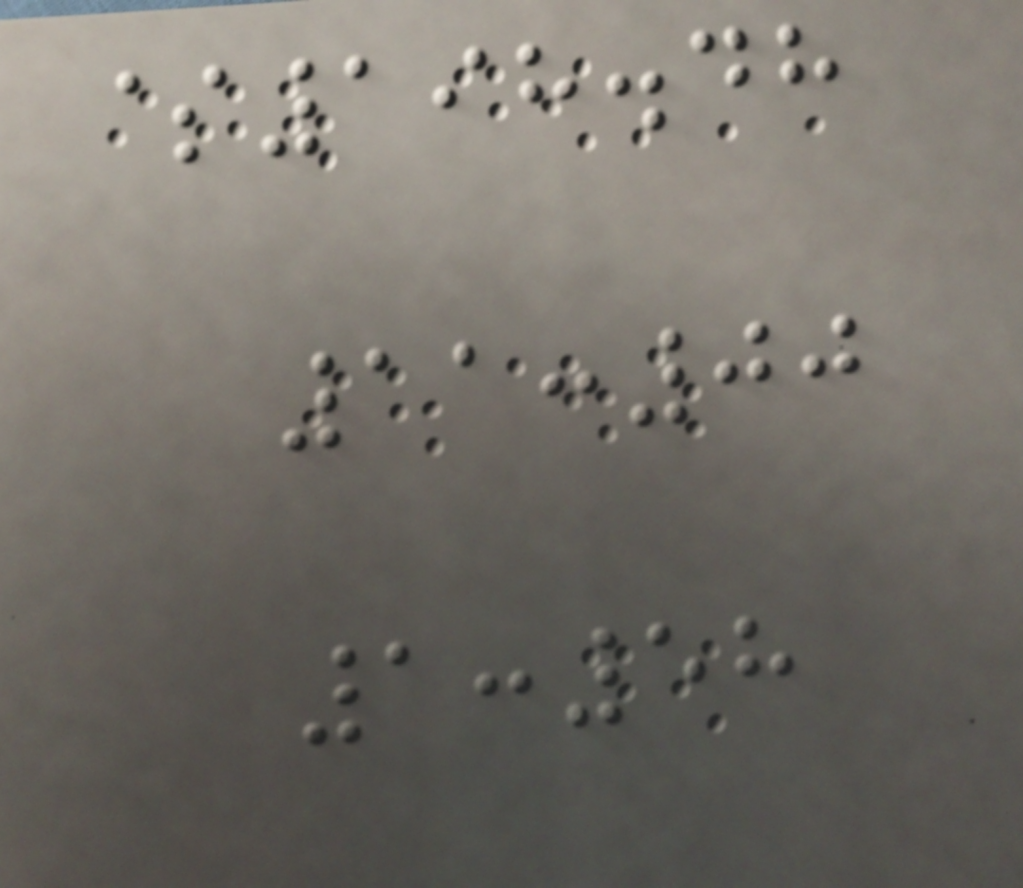$198.48
11:00
1:58
